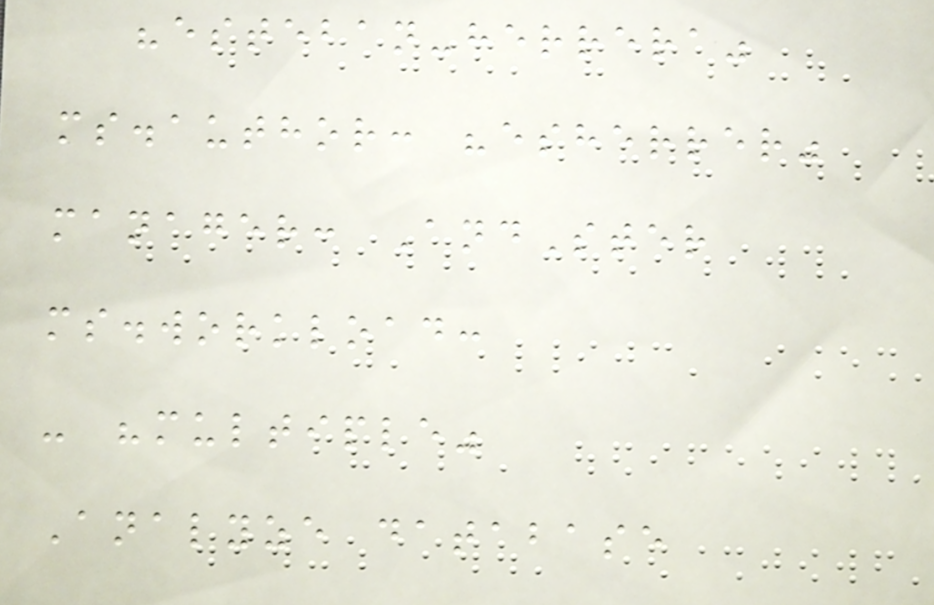"esteban-herrera"
ms.author: "esherrer"
manager: AndSter
ms.workload:
- "multiple"
Analyze database
